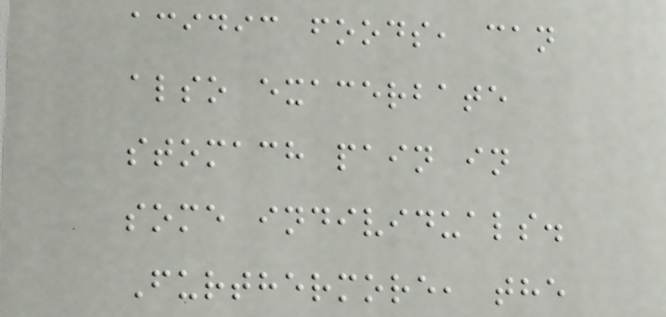acidic foods, can
also exacerbate
stomach pain in
some individuals.
Furthermore, the
